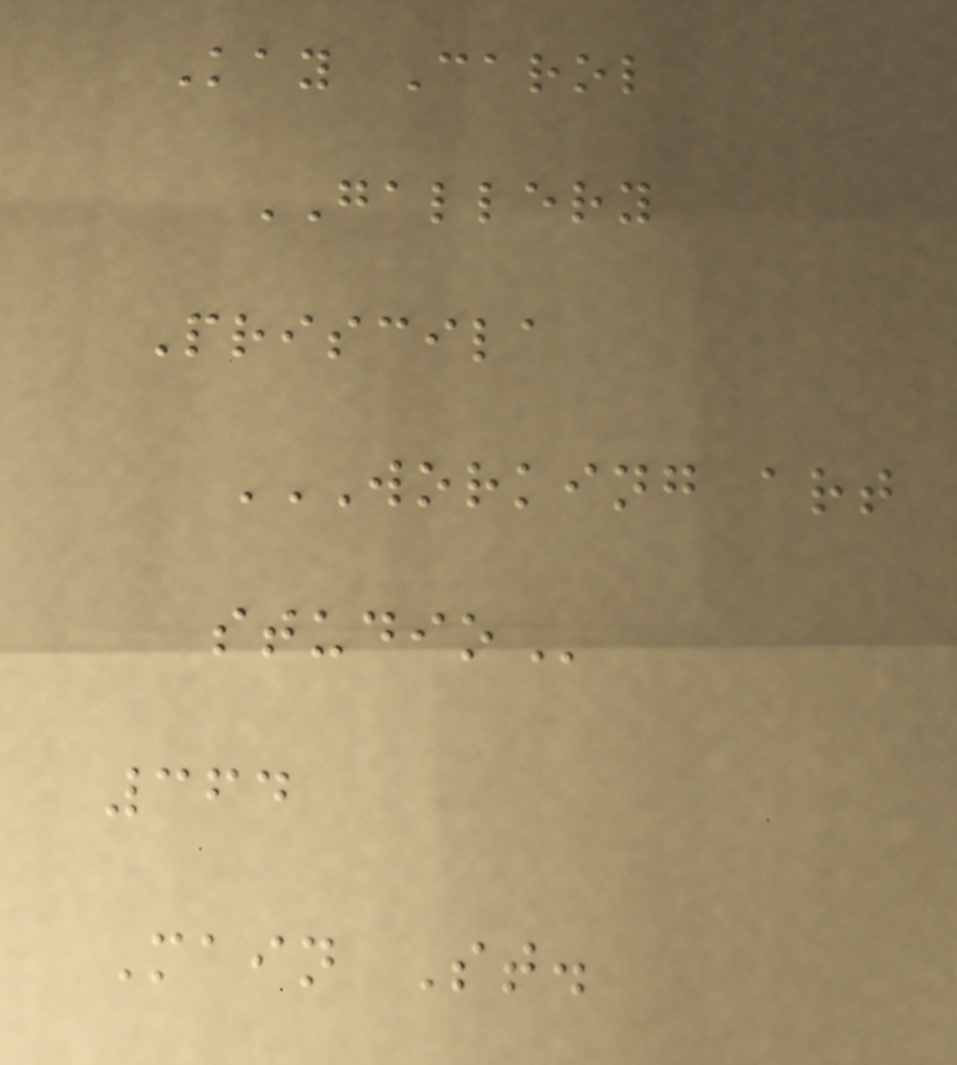Kay Carol
GALLERY
Priscila
WORKING ART
STUDIO
364
Main St.
